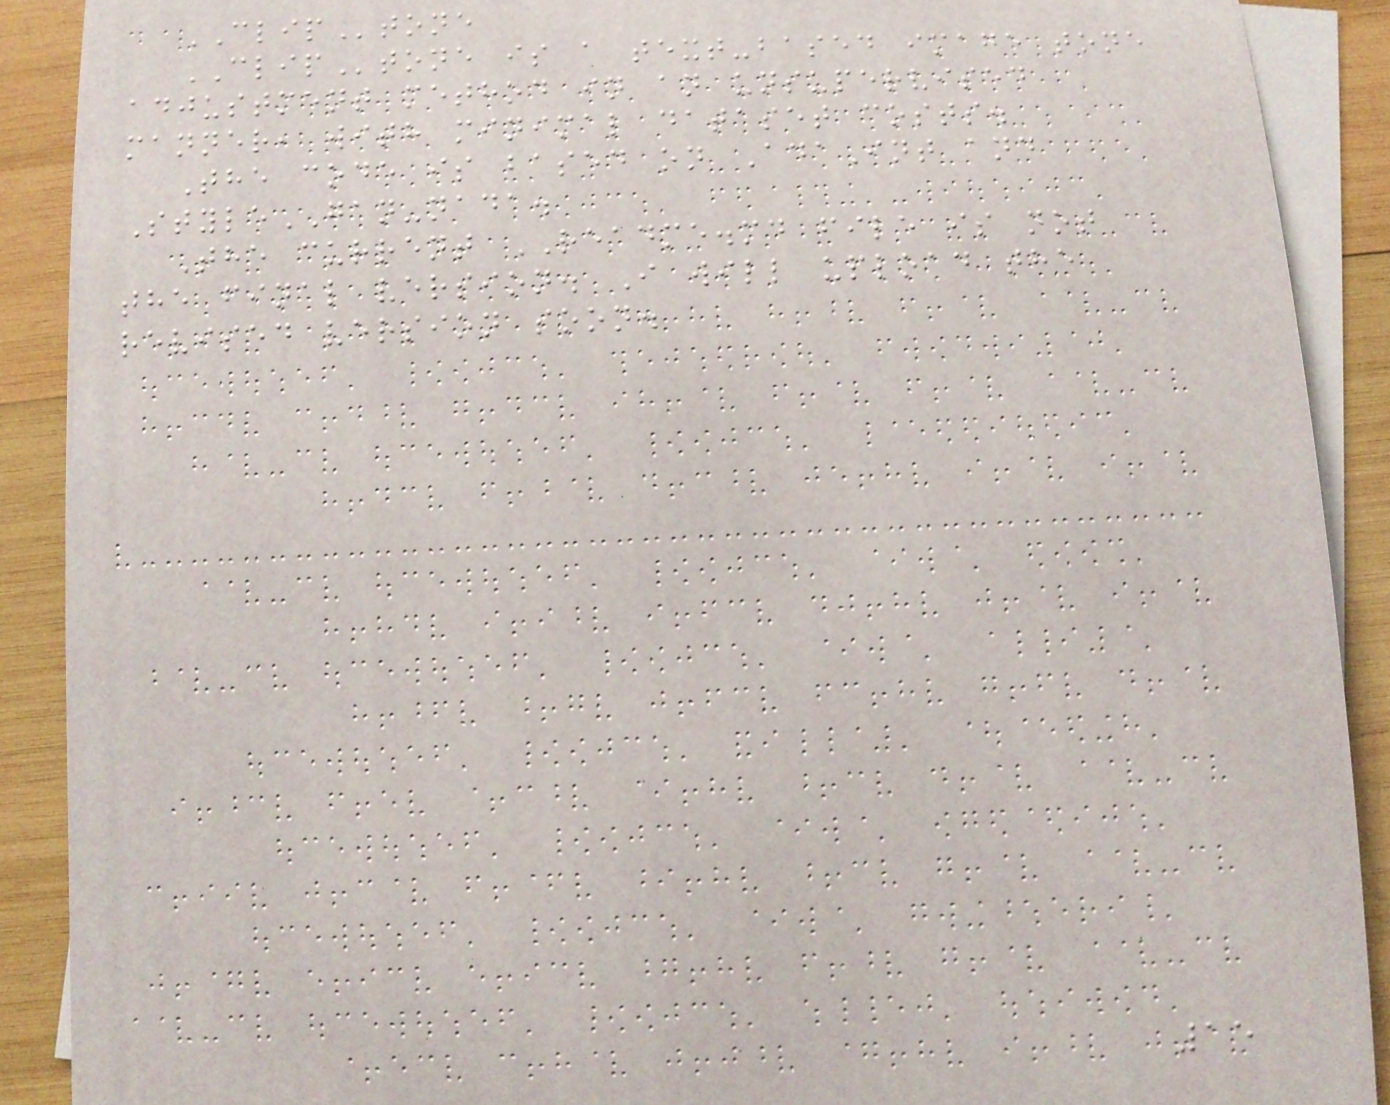CLIPtone
CLIPtone is a text-based image tone
adjustment method in an unsupervised
manner, with minimal dataset costs.
The code is based on AdaInt and
StyleGAN-nada.
The current README.md file is not
the final version. I will upload the
revised version soon.
15
